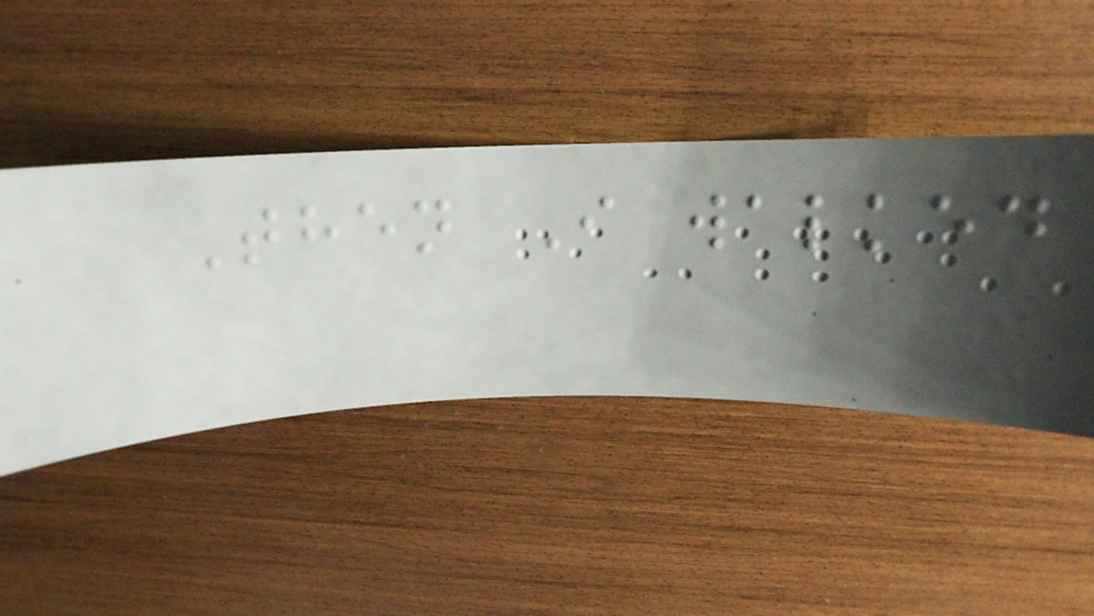Then I walked
